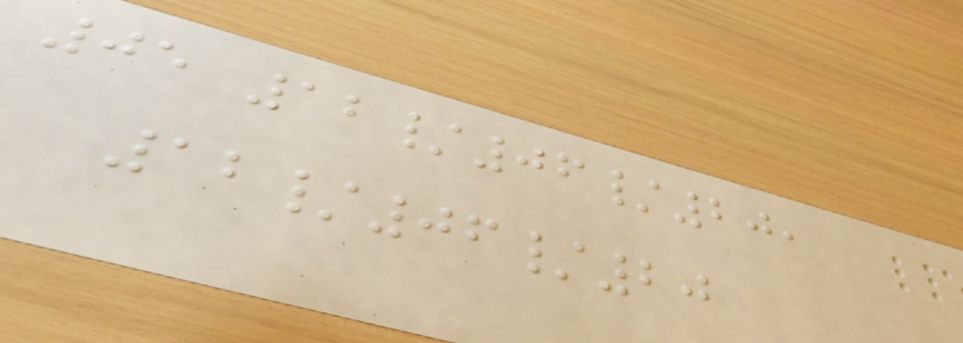05 12/06/20,
12/06/20
